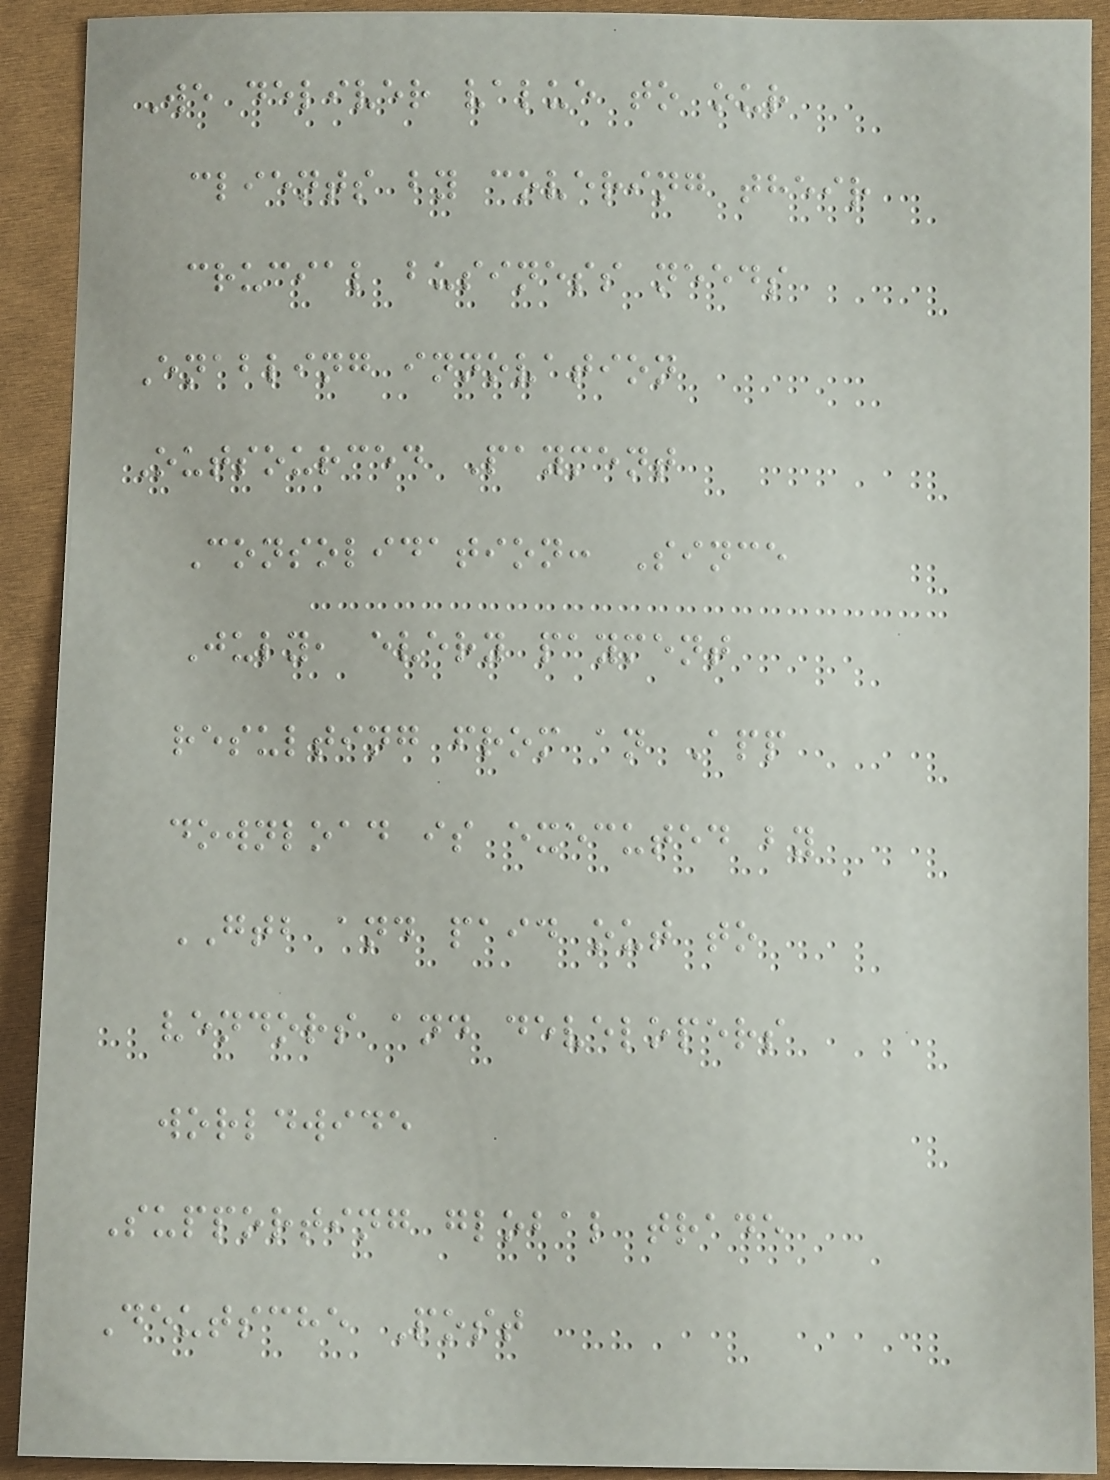We deliver value to our
clients by covering their
crucial business needs
Enabling innovation
Outsourced Payment
Consolidation: Since
July, every payment
resulting from an App
download is executed by
GTB and paid out to
vendors and developers
worldwide
Supporting global trade
Deutsche Post
